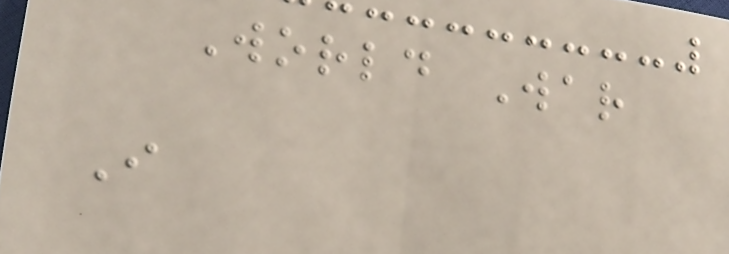World War
I
